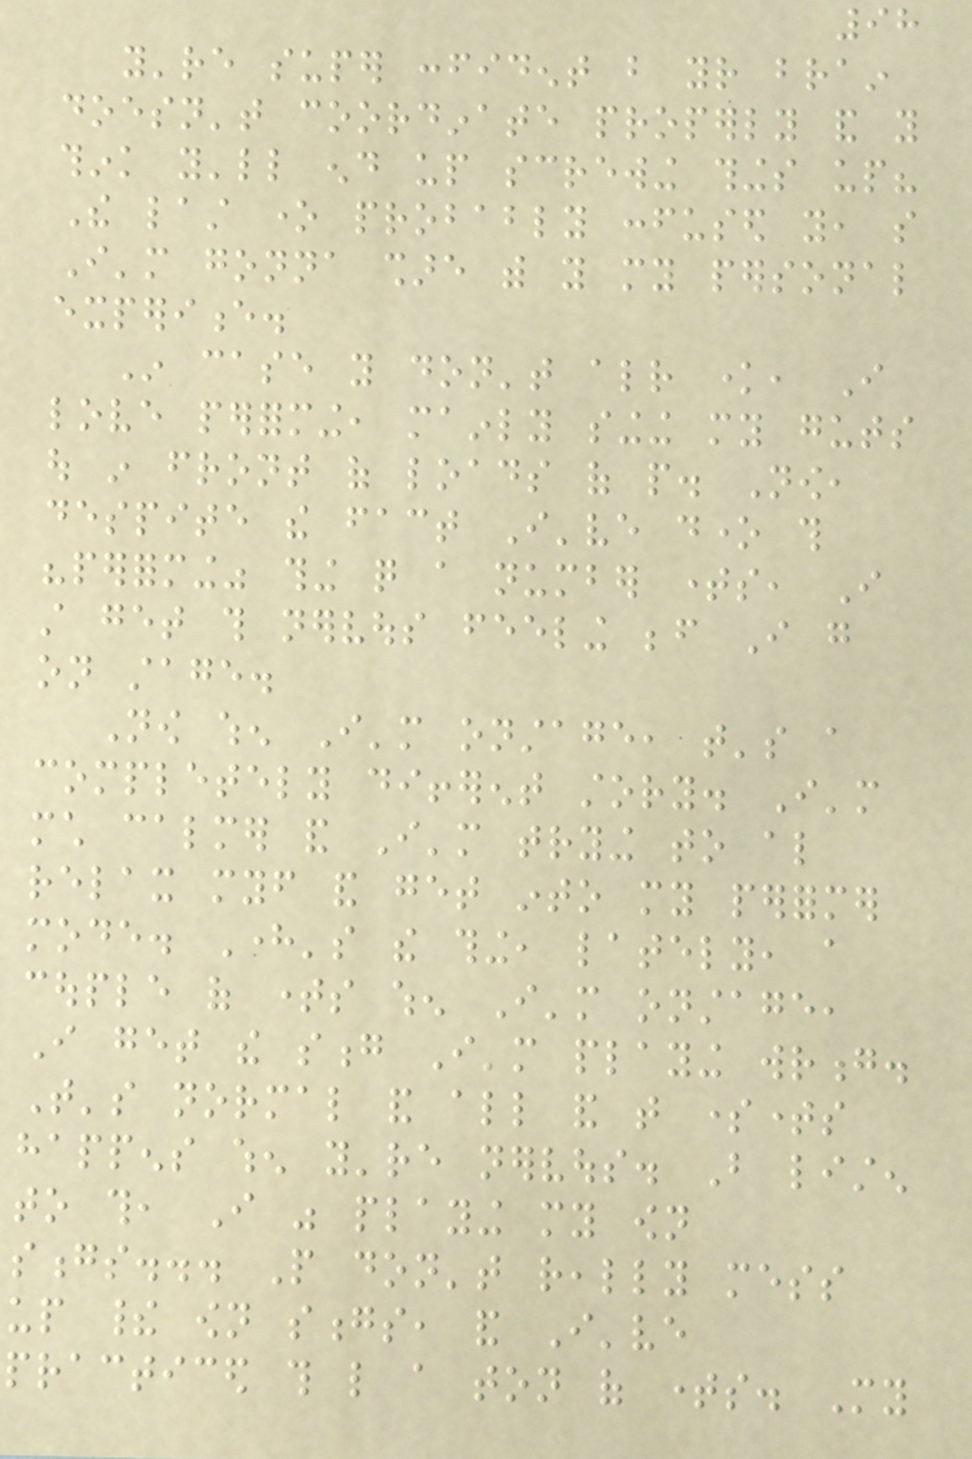98
you're super confident but your brain
doesn't coordinate properly and you
think you'll end up screwing things up?
The last one probably confused you, so
I'm gonna share with you my personal
experience.
In case you don't already know, I
love performing, mainly singing my guts
out in front of loads of people. Now,
despite the fact I've done this
"performing" thing quite a number times, I
still get this nervous feeling before I go
on stage.
Now when I'm onstage, that's a
completely different story. I'm
much calmer and I'm trying to also
relax myself and get into my performer
mode. Here's the thing, lately, a
couple of times when I'm onstage,
I get the song I'm playing wrong.
That's normal and all and that sometimes
happens when you're nervous. But listen
to this, I was playing my own
songs... People don't really mess
up their own songs, and I've
practiced this like a ton of times. My
